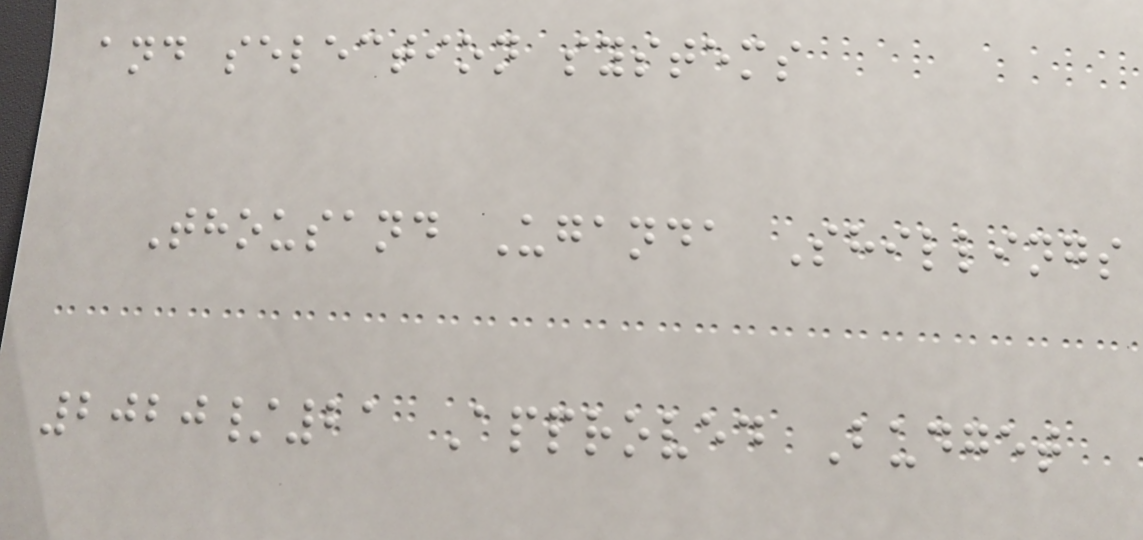and selection systems
Thousand Uganda Shillings
2020/21 Approved Budget
